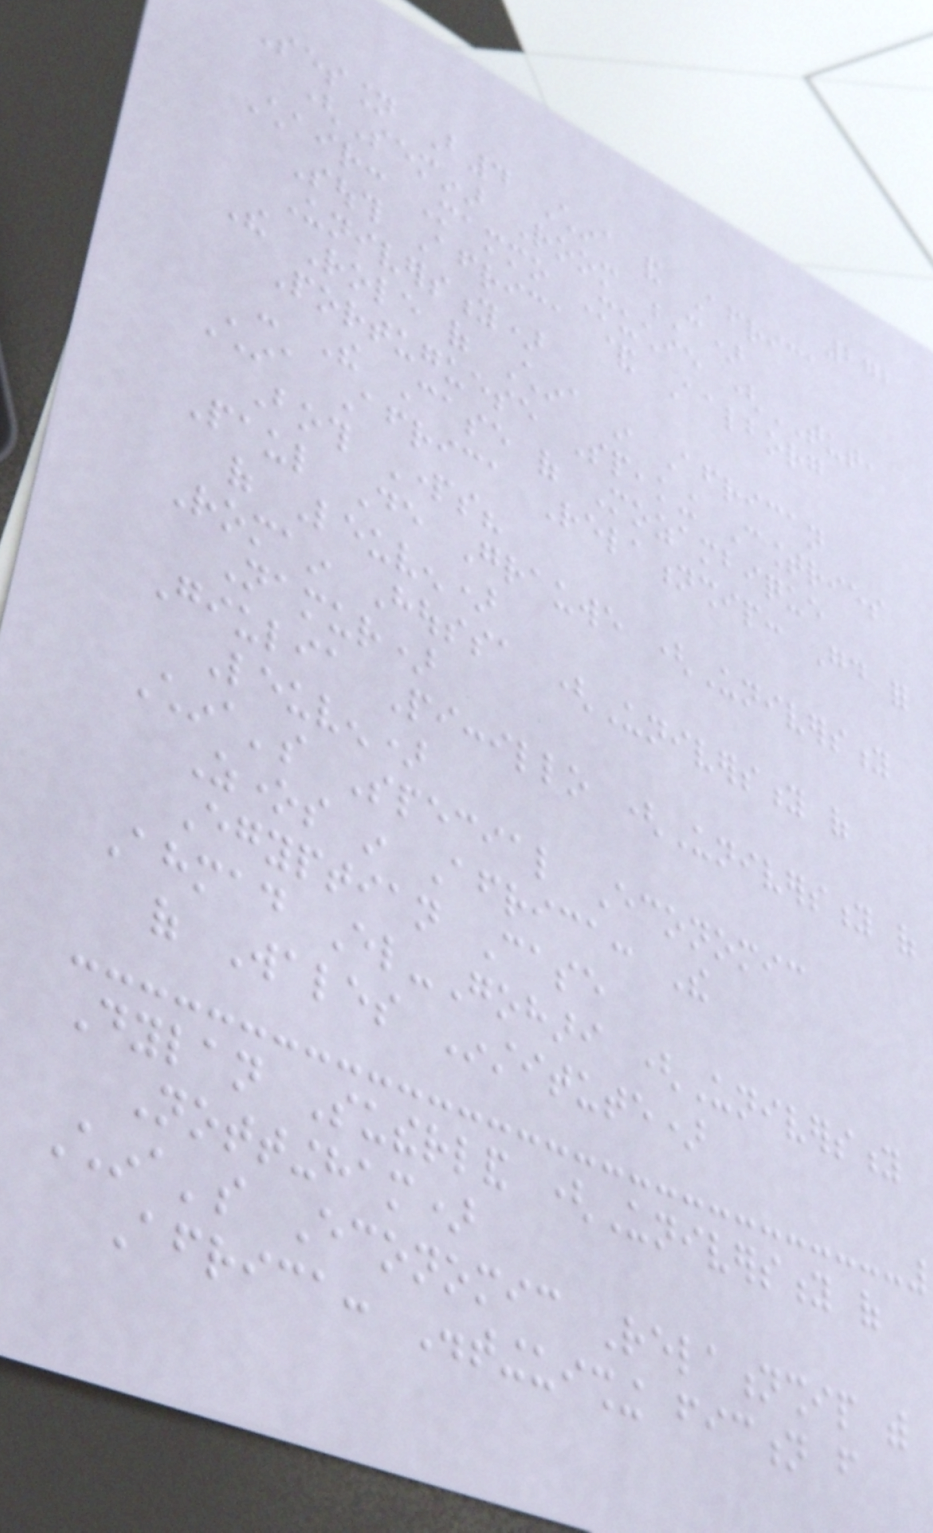272
Session B4 China and Africa
(Seminar Room C)
Chair: Mammo Muchie (TUT,
South Africa & Aalborg
University)
The Role of China in African
Portuguese Speaking Countries
- The Case of Mozambique
China Africa Relationship: Good for
Both Parts?
Paul De Grauwe (University
of Leuven)
Romain Houssa (University of
Namur)
Giulia Piccillo (University of
Leuven)
China's Special Economic
Zones in Africa: The
Egyptian Case
Ahmad El-Gohari (University
of Wales Institute)
Dylan Sutherland (University of
Nottingham)
China's Economic Relationship with
Africa: Distinguishing fiction from
